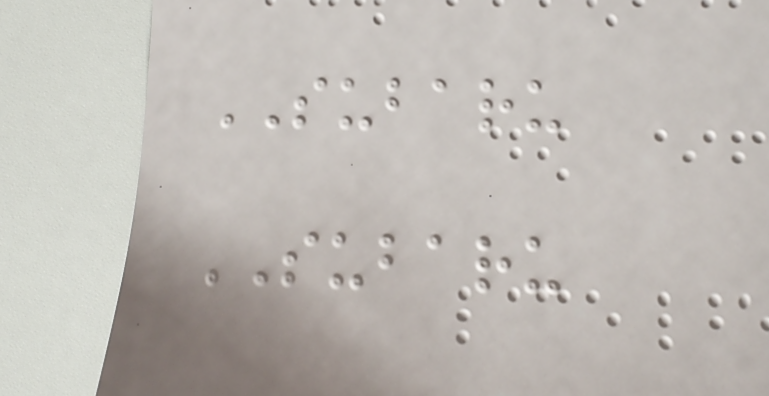SUBARU
SUBARU
